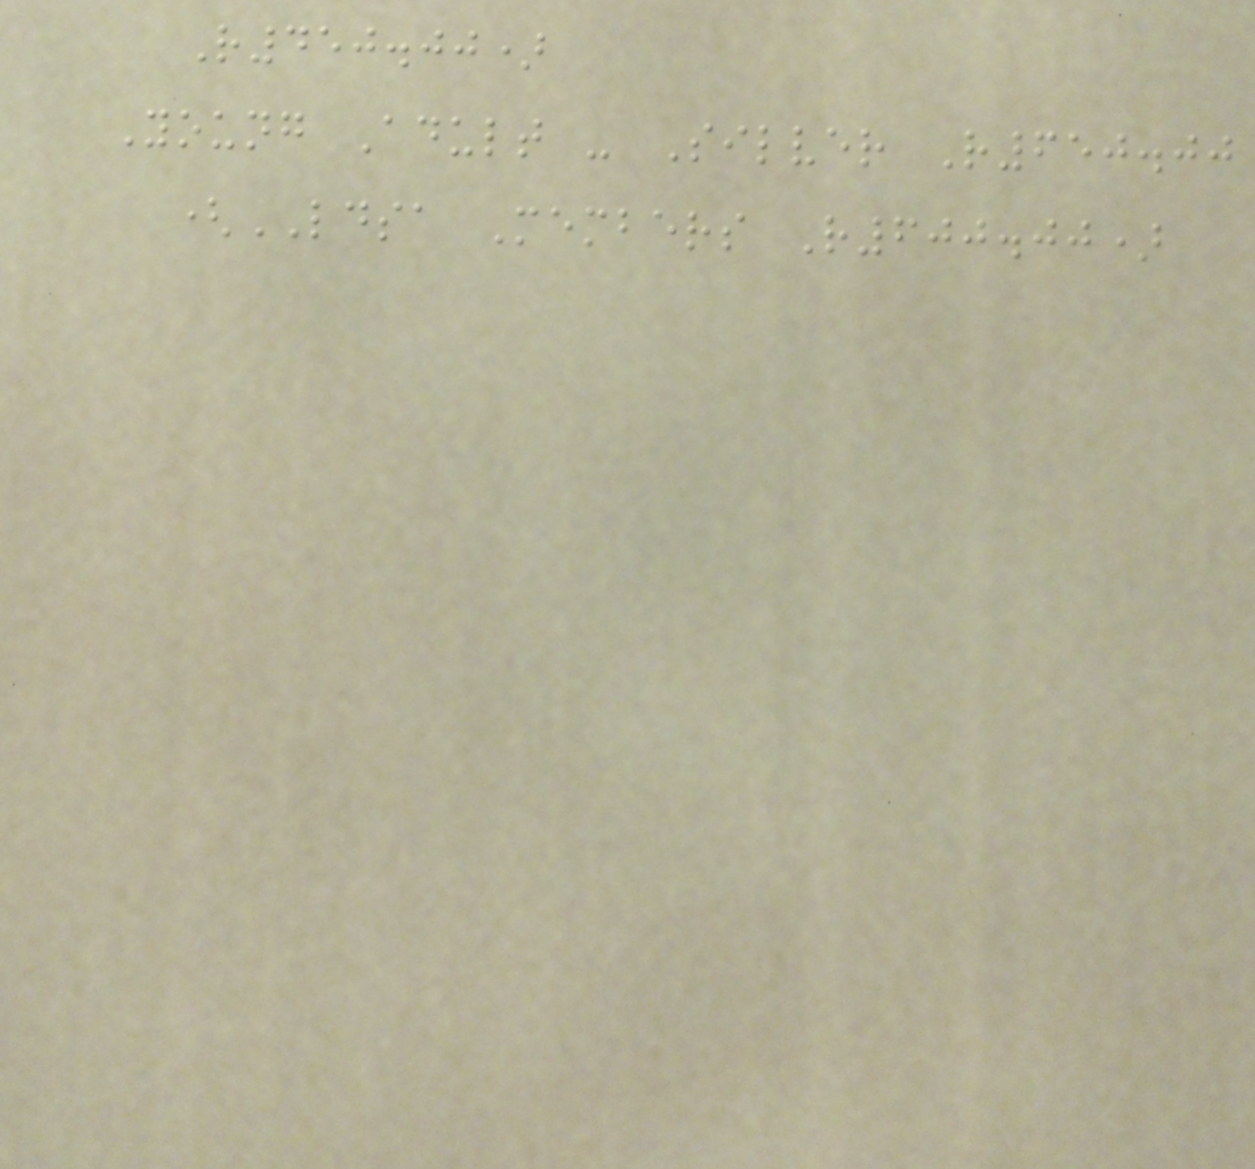R450.00)
Young Adult - Silver R650.00
(LDSA Members R600.00)
